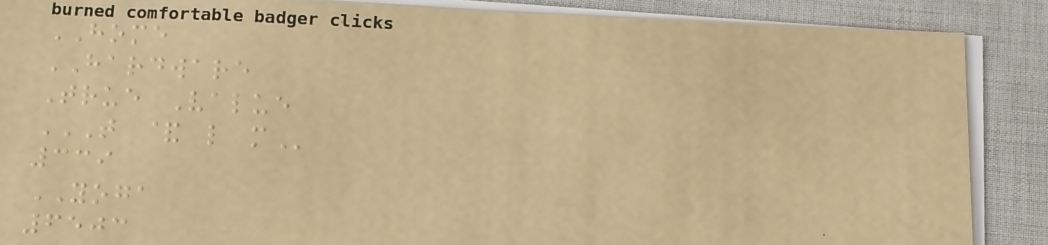HOME
HARDWARE
True Value
T & L M
339
YOGA
6503
